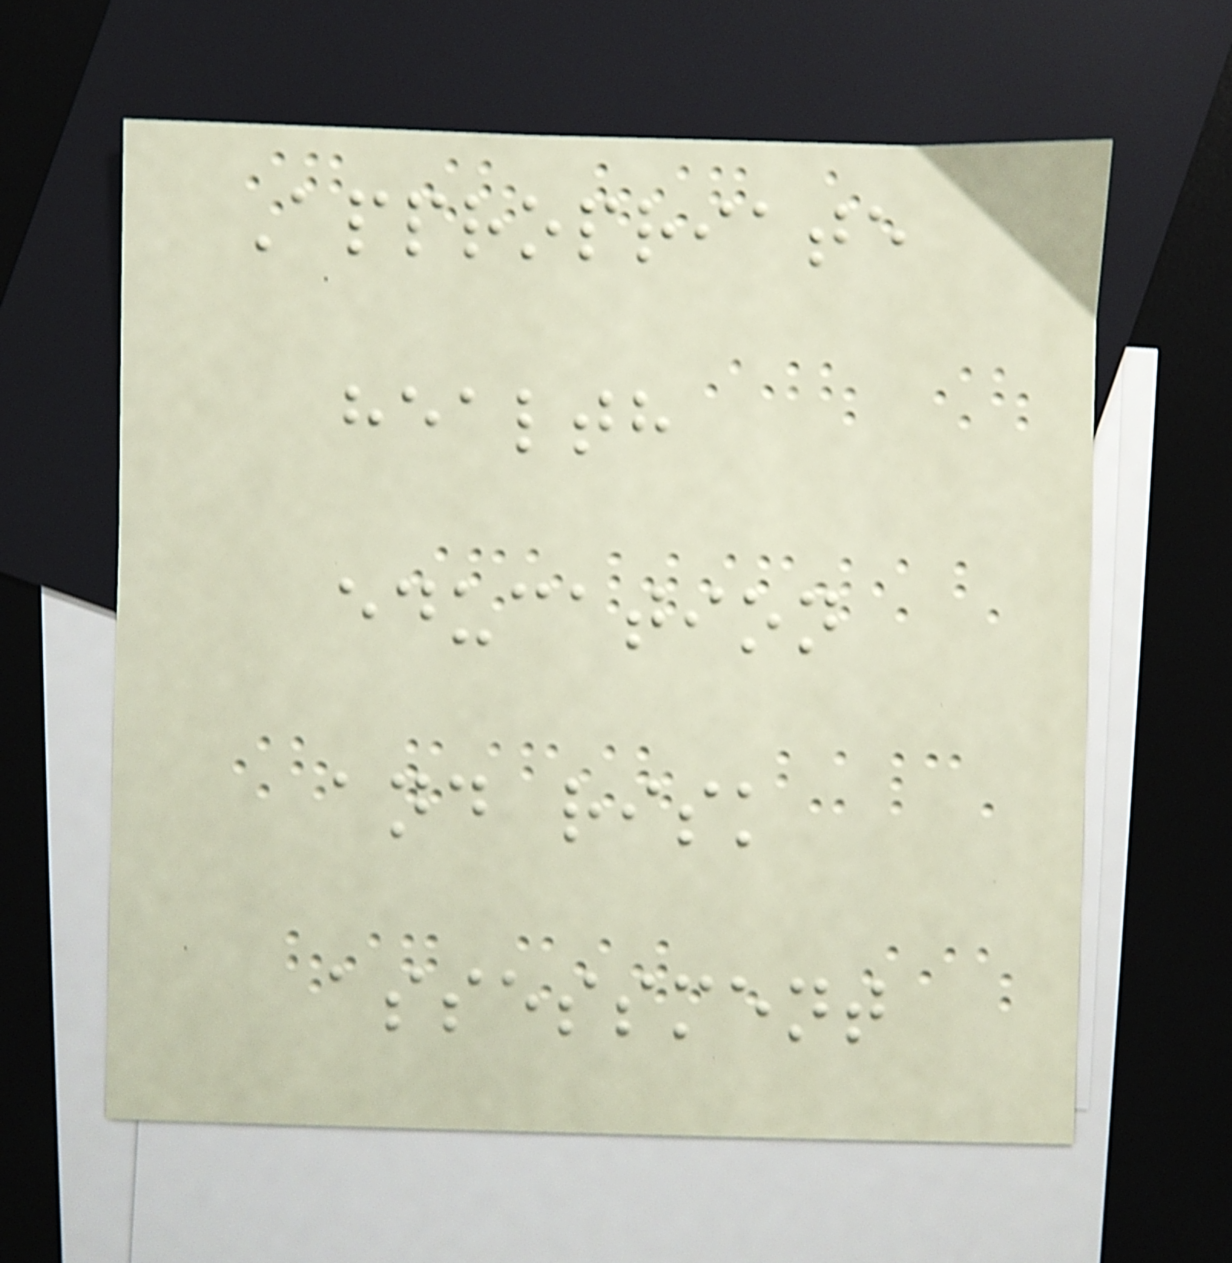Appropriate
health
education
and risk
assessment
